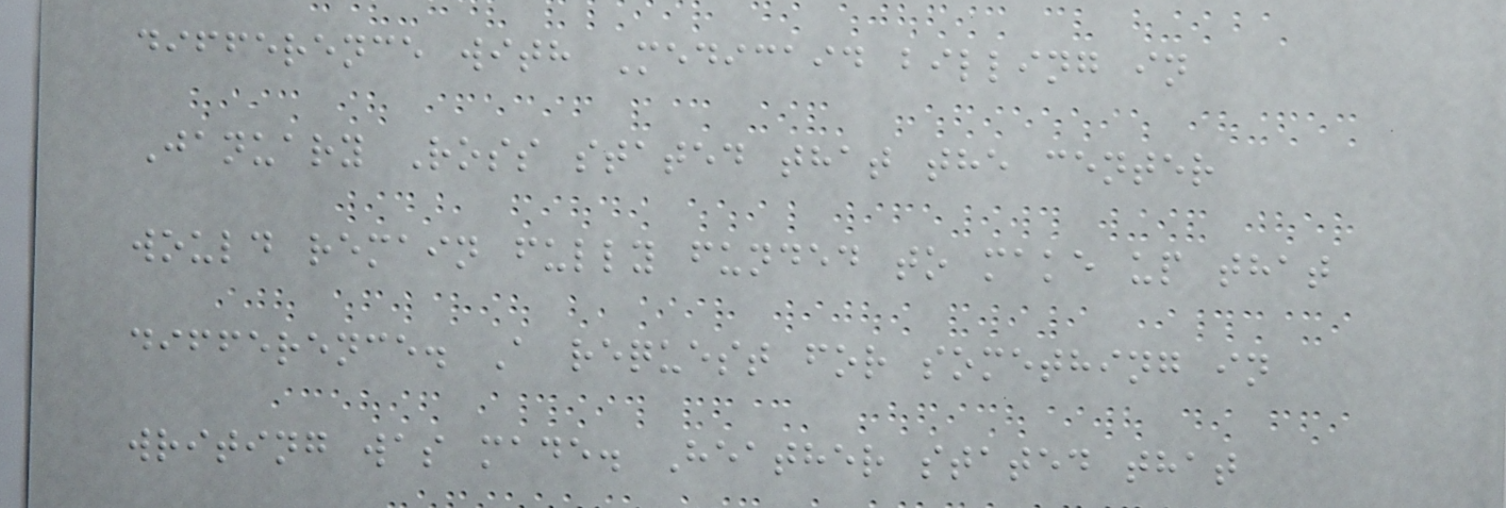difference with Medicaid billing in
January Ross stated that the center
would remain fully funded to make up that
difference. A request for something in
writing was made. Heather stated that
